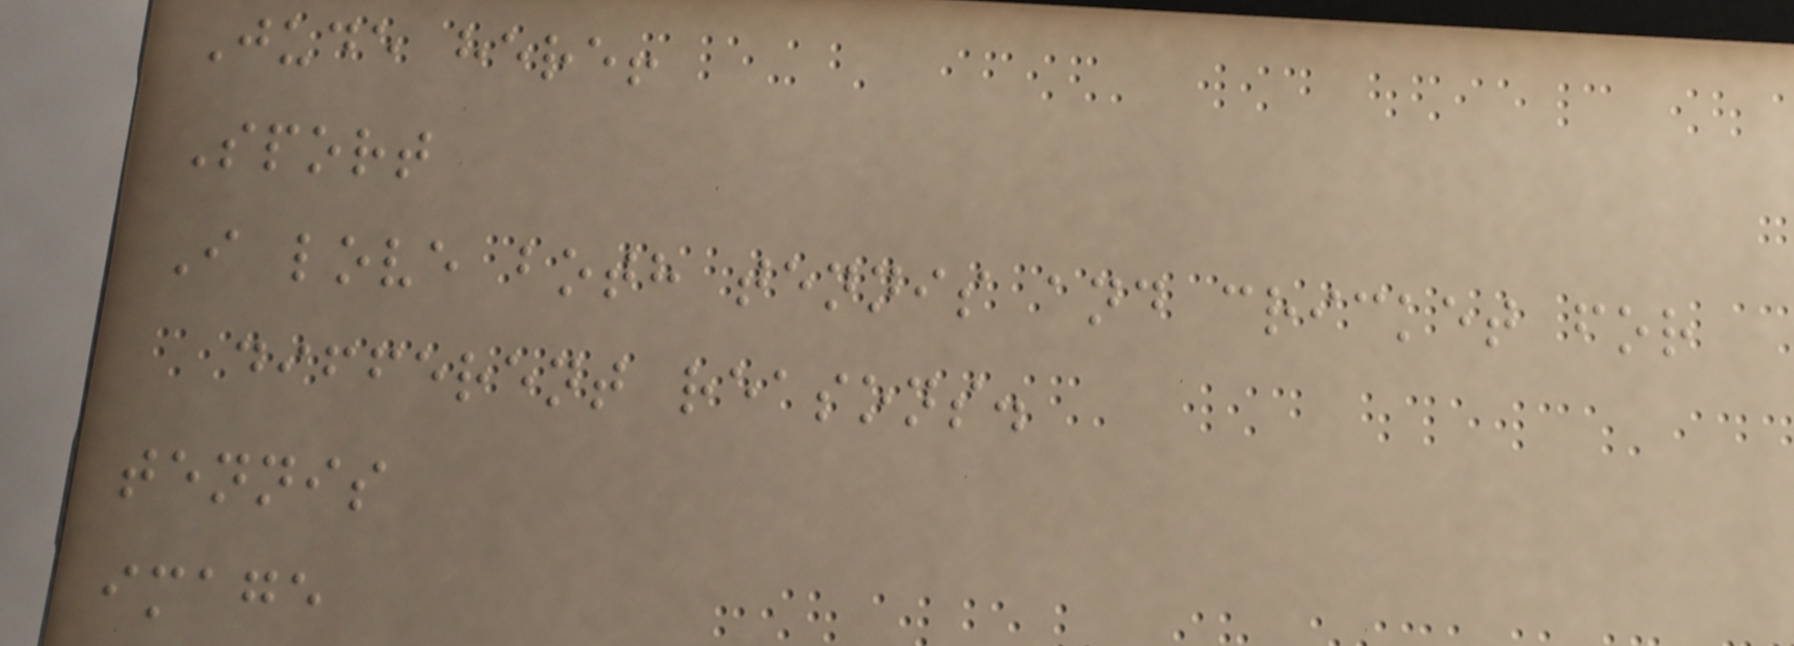Jude here!
Sport
I love both tennis and cricket for
different reasons.
tennis
image
